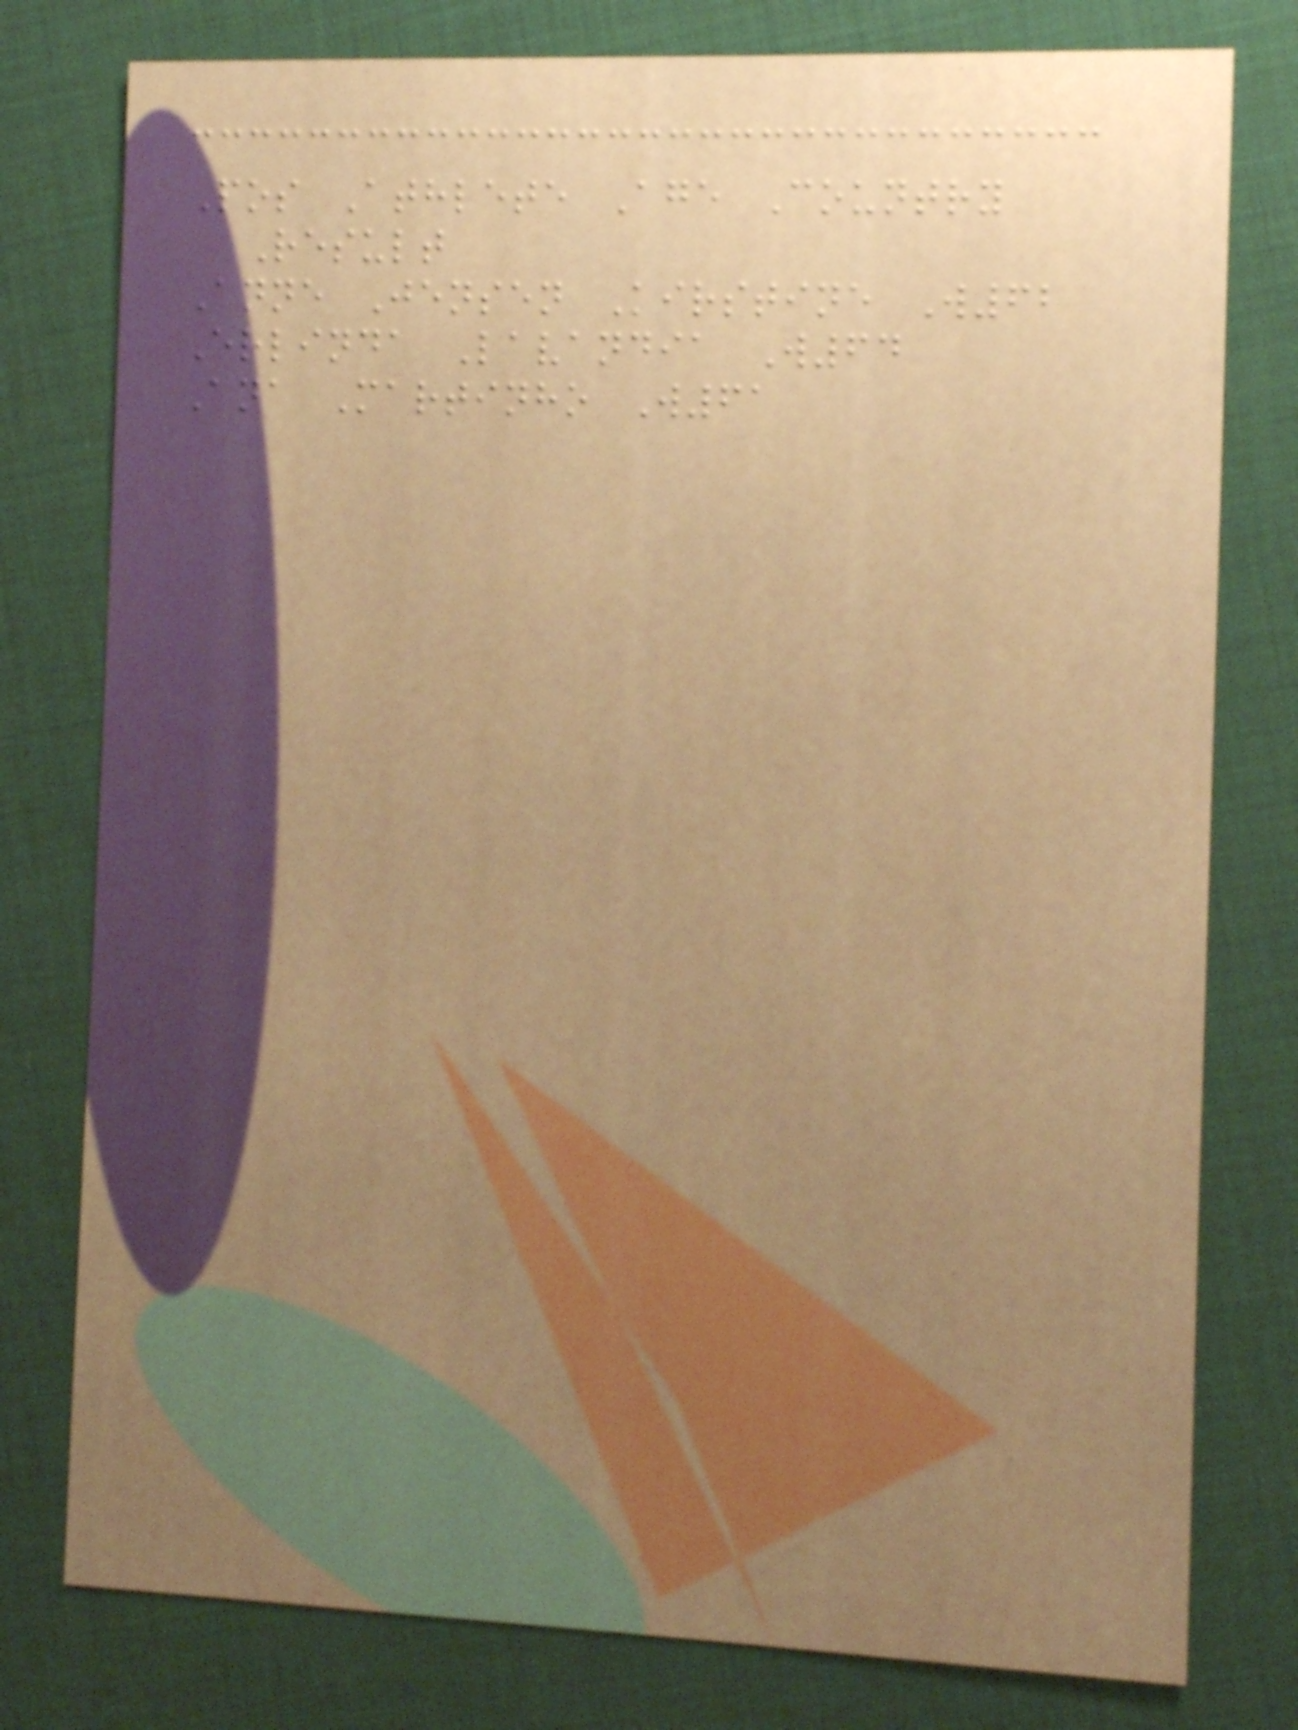Pos Athlete Age Country
Result
Anne Jensen Kirstine W62
Erlinda Lavandia W64
Ana Martinho W61
